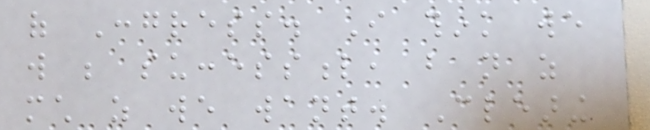of Congress. I think we
will be successful, but not as
much as we want. Clearing
